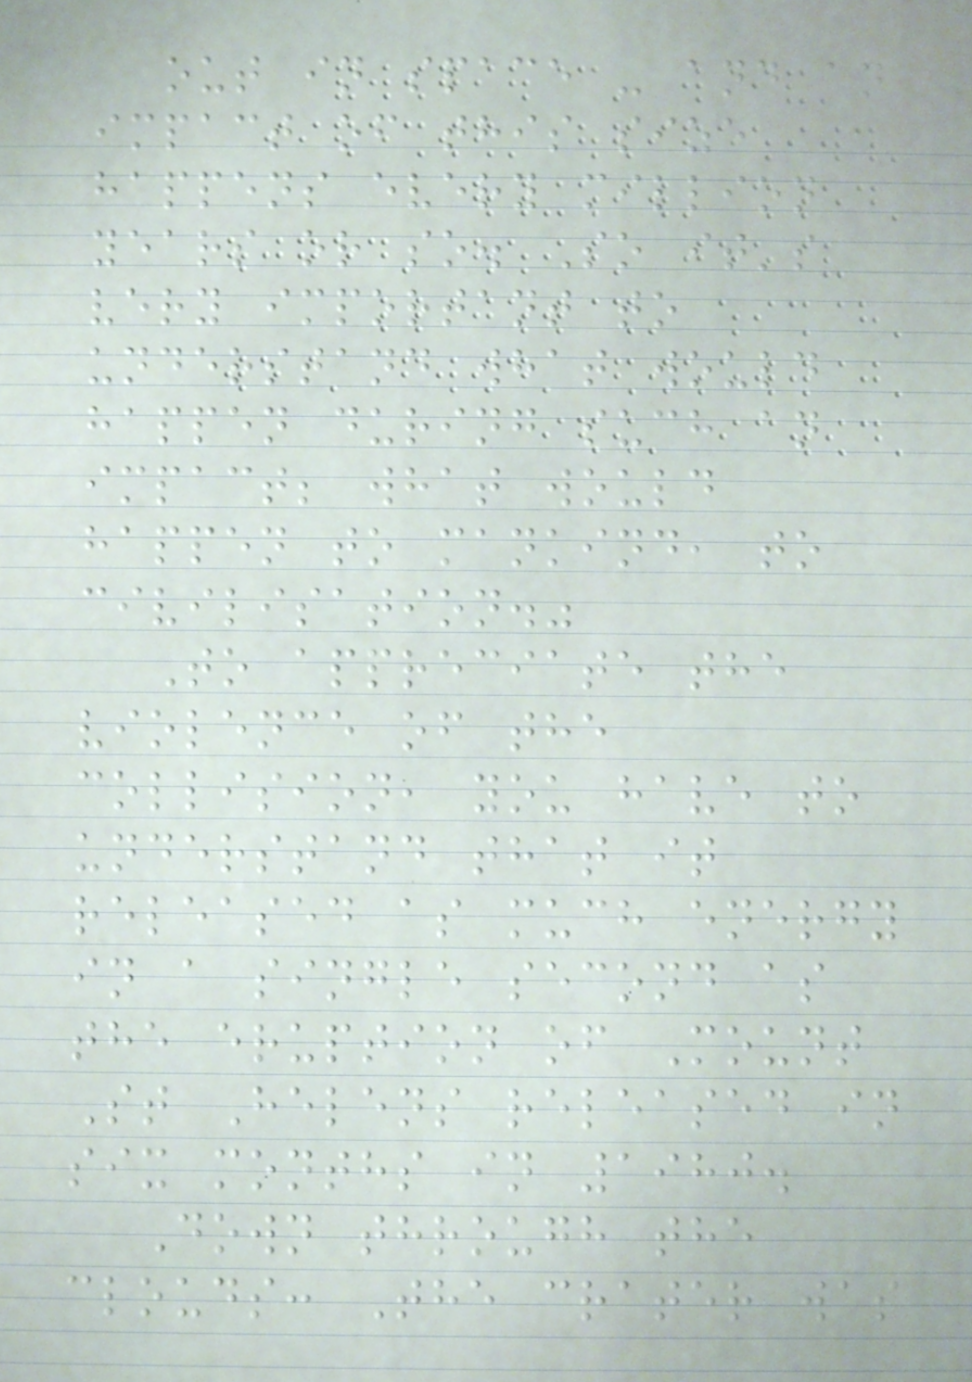out in space - and an
impact of this size
happens every million
years or so. So it's
very important to
understand what would
happen during such an
impact; what would
happen to mankind, to
civilisation."
To appreciate the
violence of the
collision, you have to
understand that it
released as much energy
in a single second as
the eruption of Mount
St Helens released in
six months in 1980.
Down through the
clouds: The crater was
